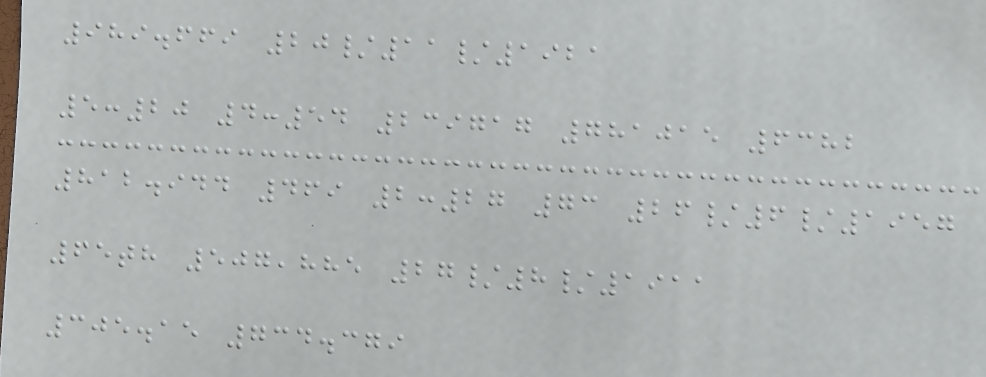989.669 20/11/1921
5:20 4:54 239717 781015 6382
812.944 469 2:27 73 26/6/1957
65th 507,885 27/8/1911
305.15 734.379
